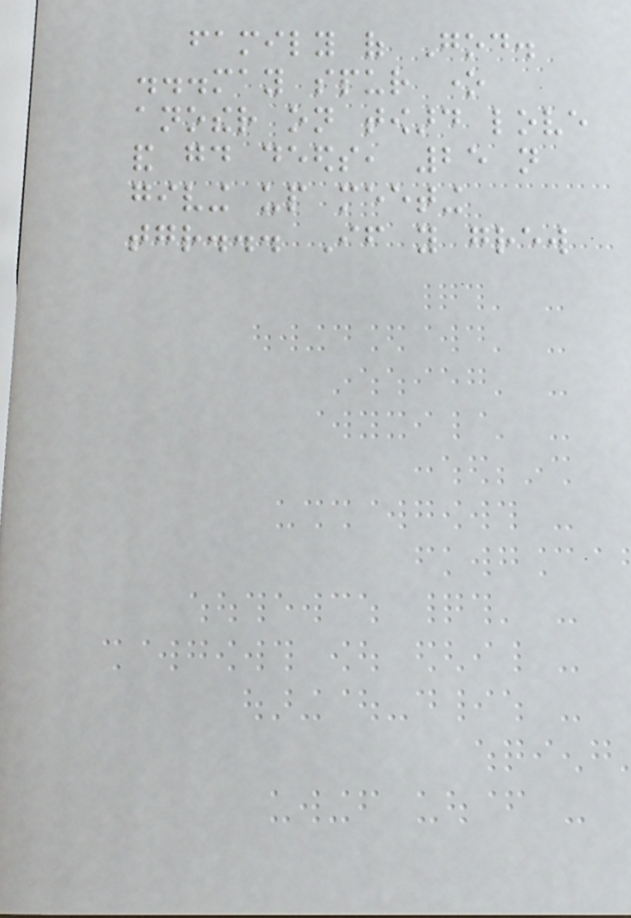family of God.
...may spur one
another on toward love
and good deeds, 25 not
giving up meeting
together... If you grew
